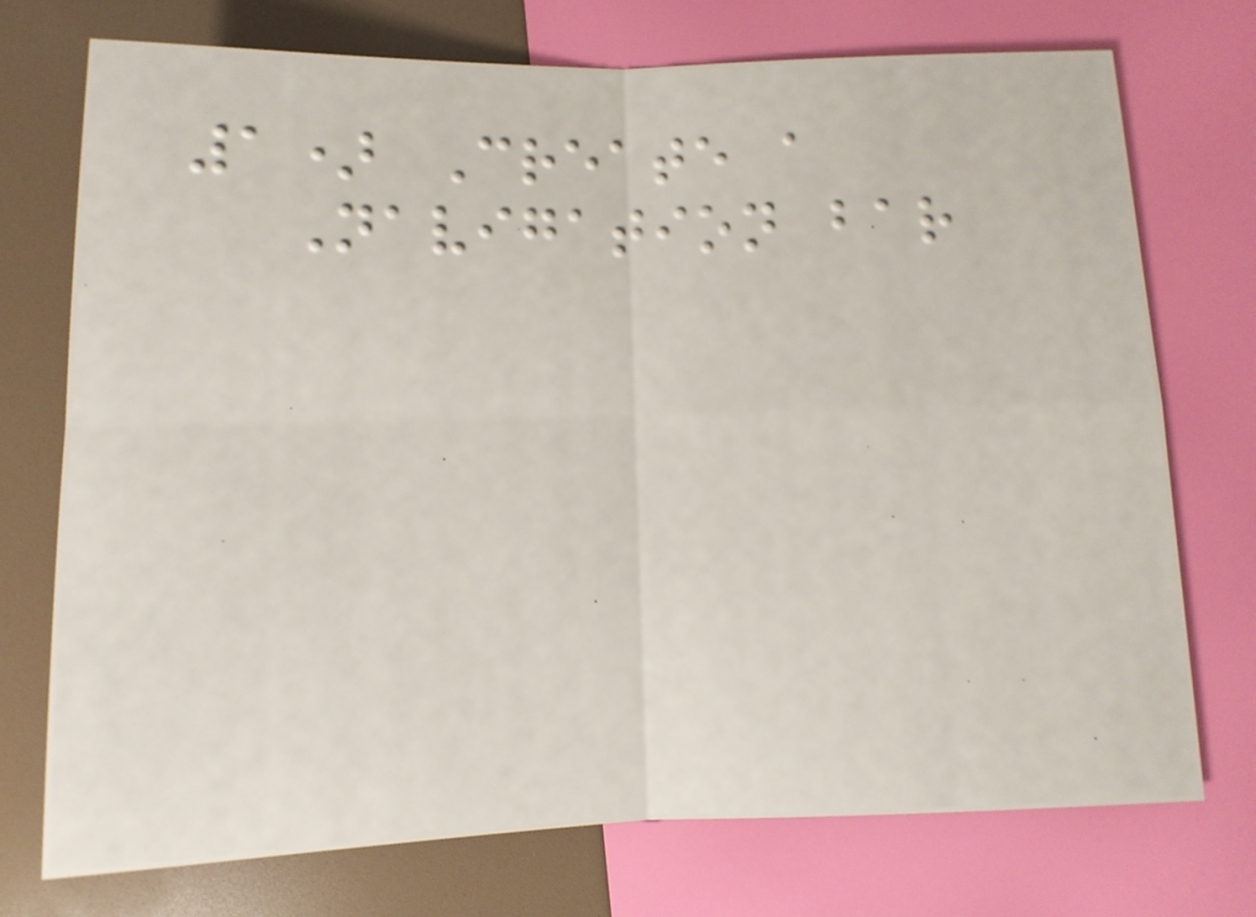1) Create a
Navigation bar
